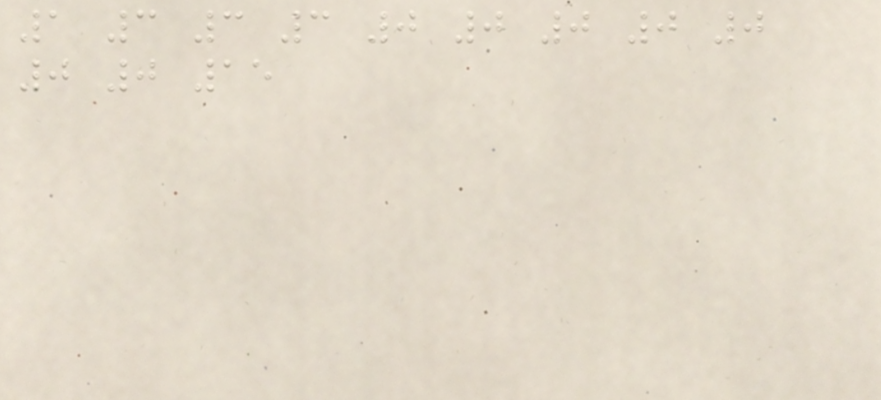1 3 3 3 0 0 0 0 0
0 0 15
